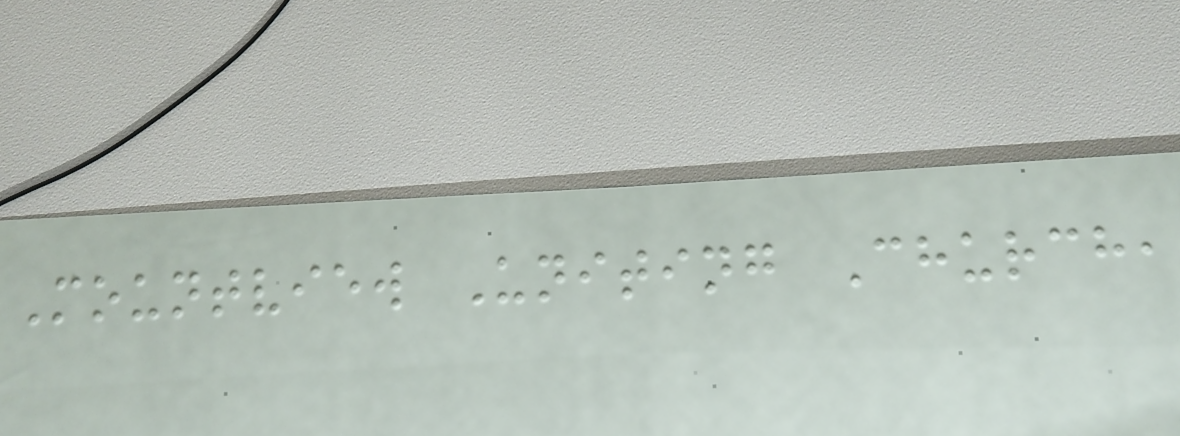Mountview Uniting Church,
